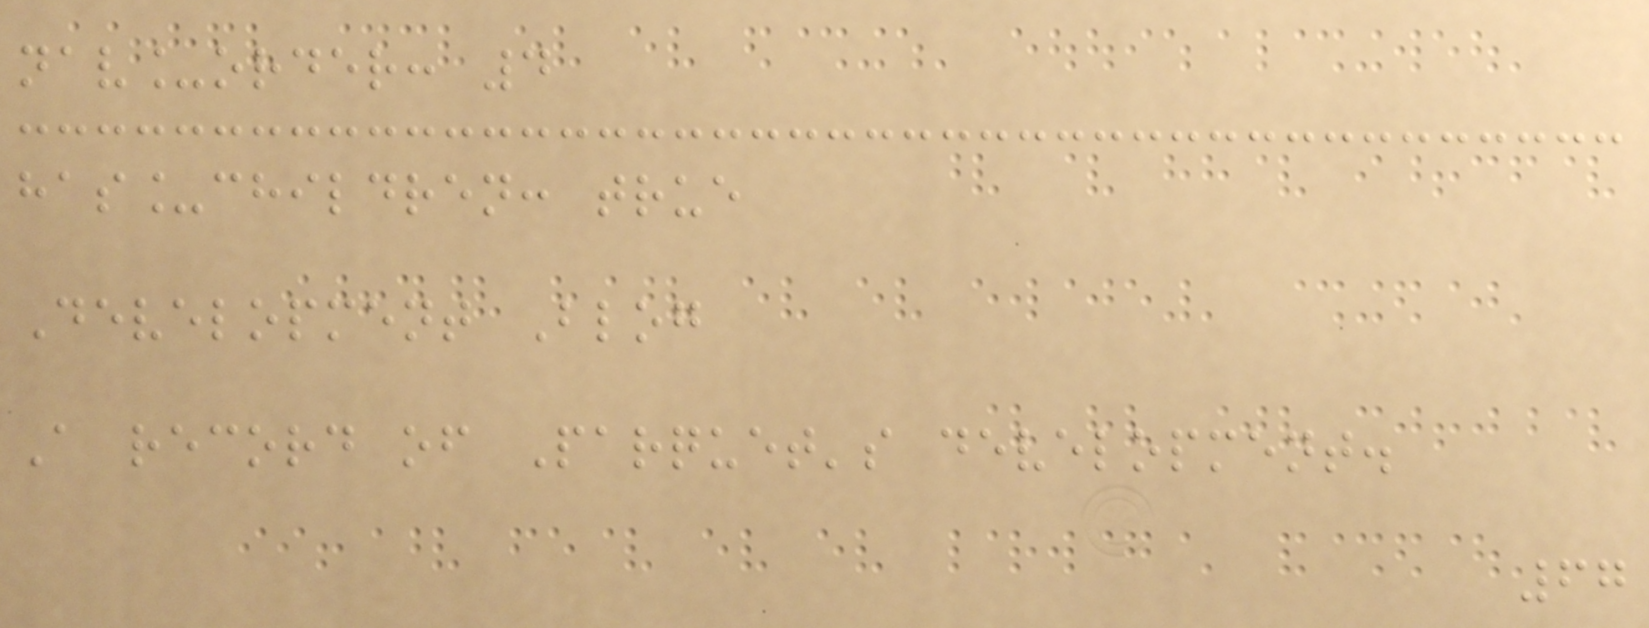nav_order: 4
has_children: true
Development Blog
A record of Parquet's development.
67
